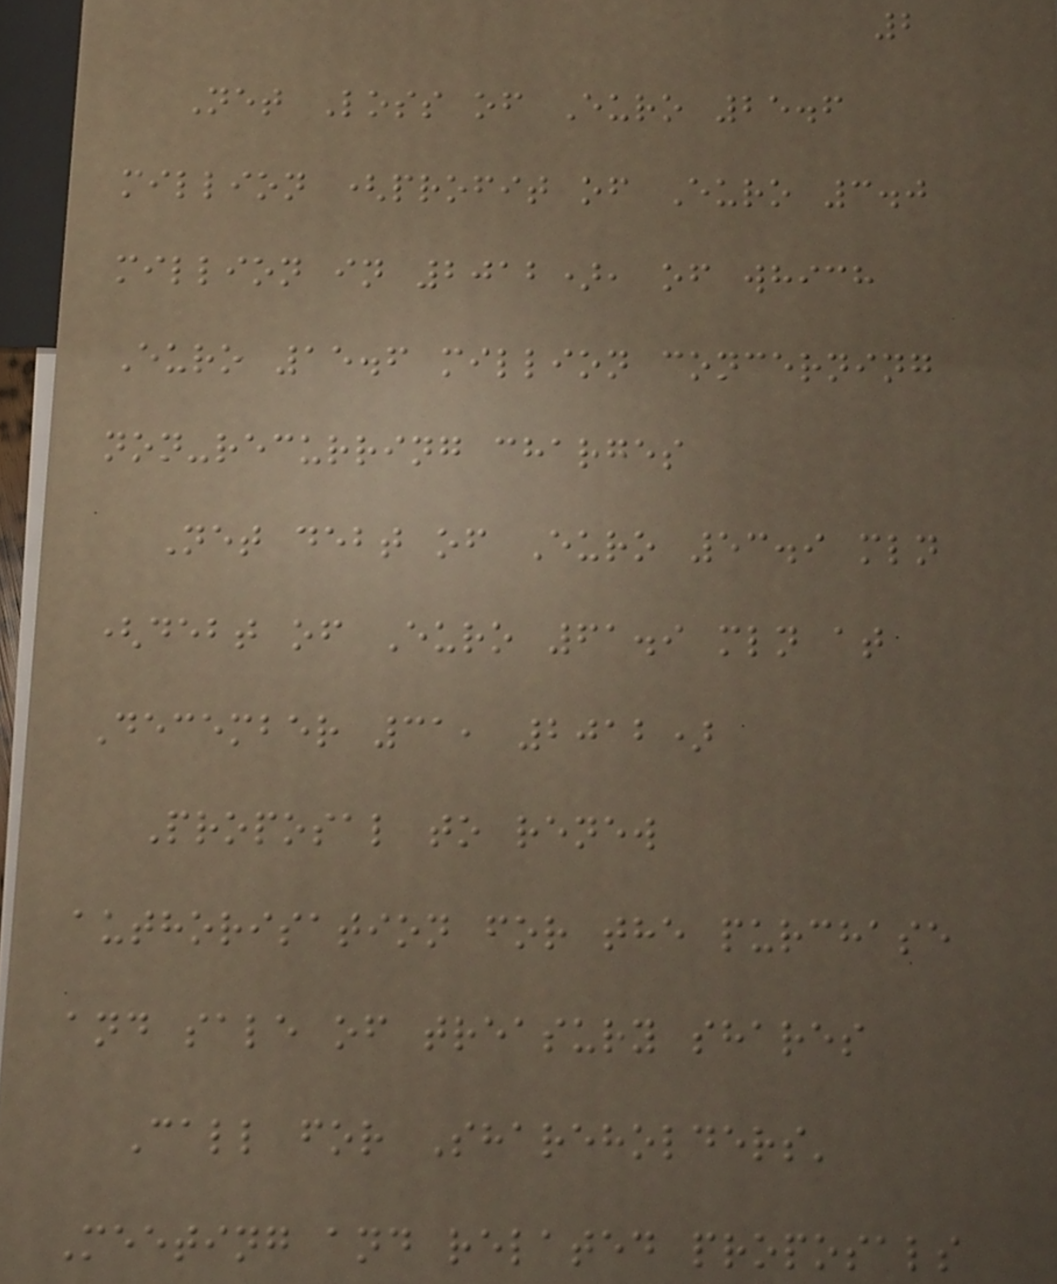2
Net Loss of Euro 25.6
million (profit of Euro 3.0
million in 2012), of which
Euro 15.6 million concerning
non-recurring charges
Net debt of Euro 53.9 mln
(debt of Euro 61.9 mln at
December 31, 2012)
Proposal to renew
authorisation for the purchase
and sale of treasury shares
Call for Shareholders'
Meeting and related proposals
